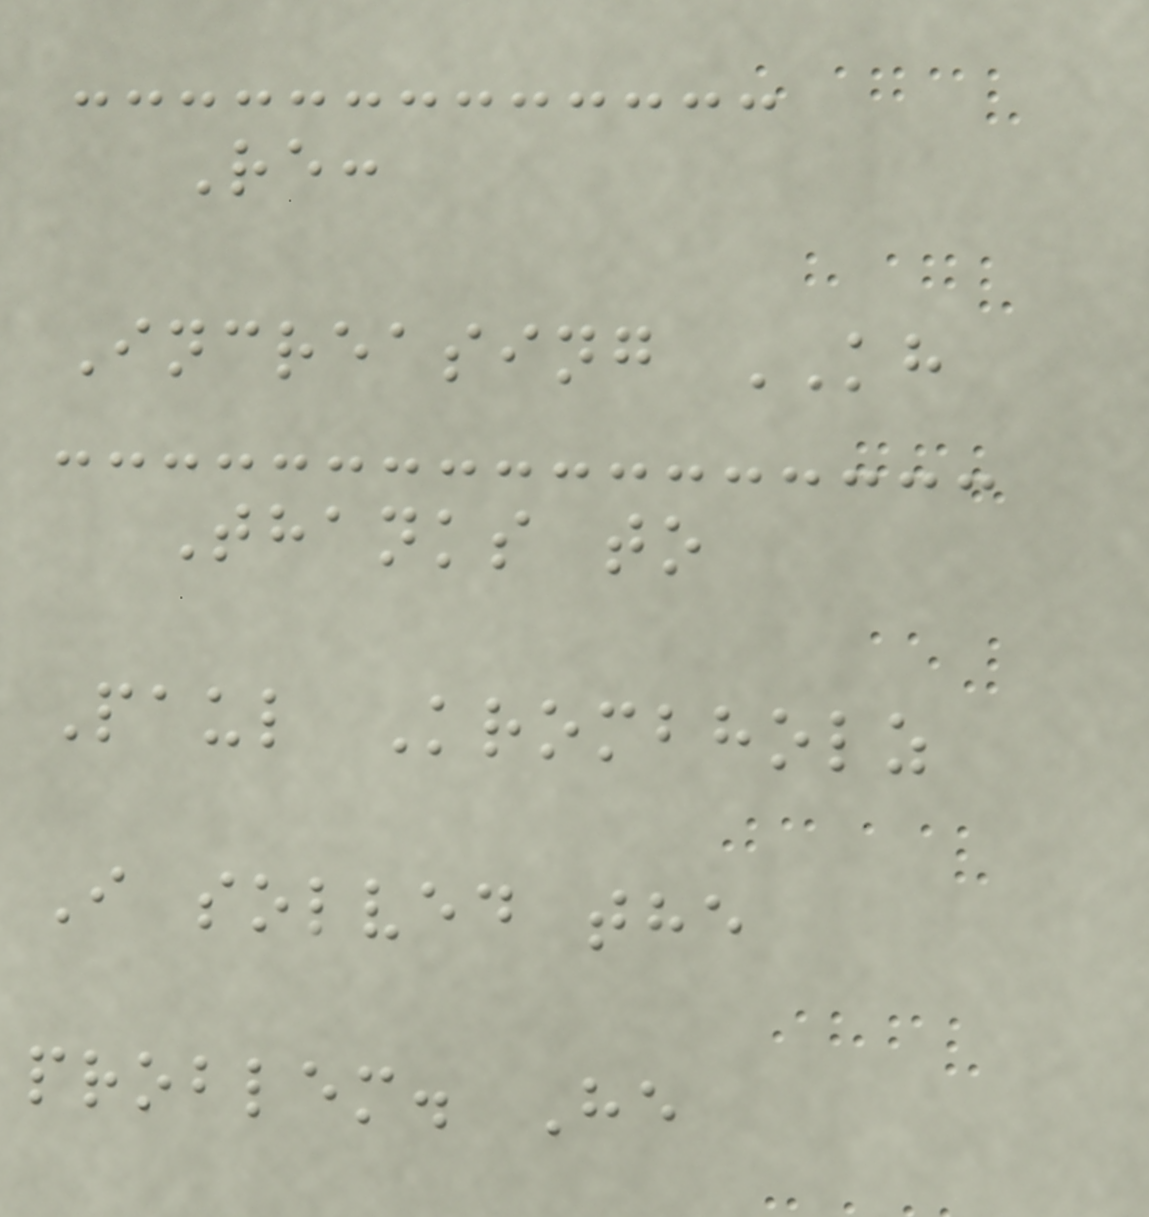Re:
Increasing KH
Thanks to
Paul Krombholz
I solved the
problem. He
